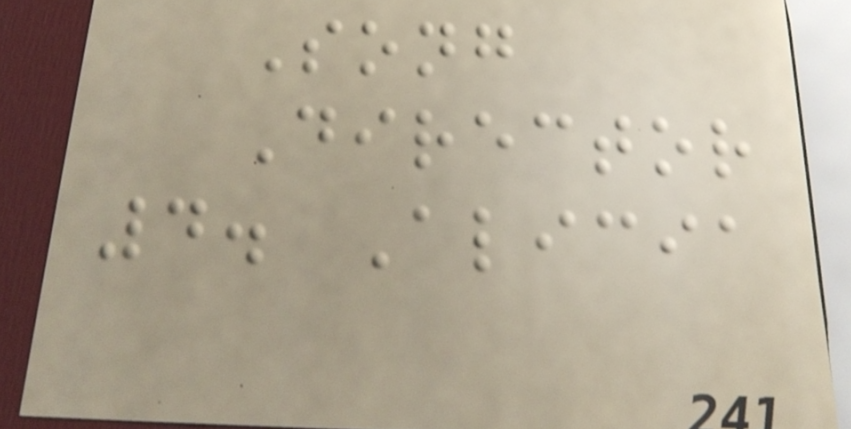Song
Director
4. Alicia
